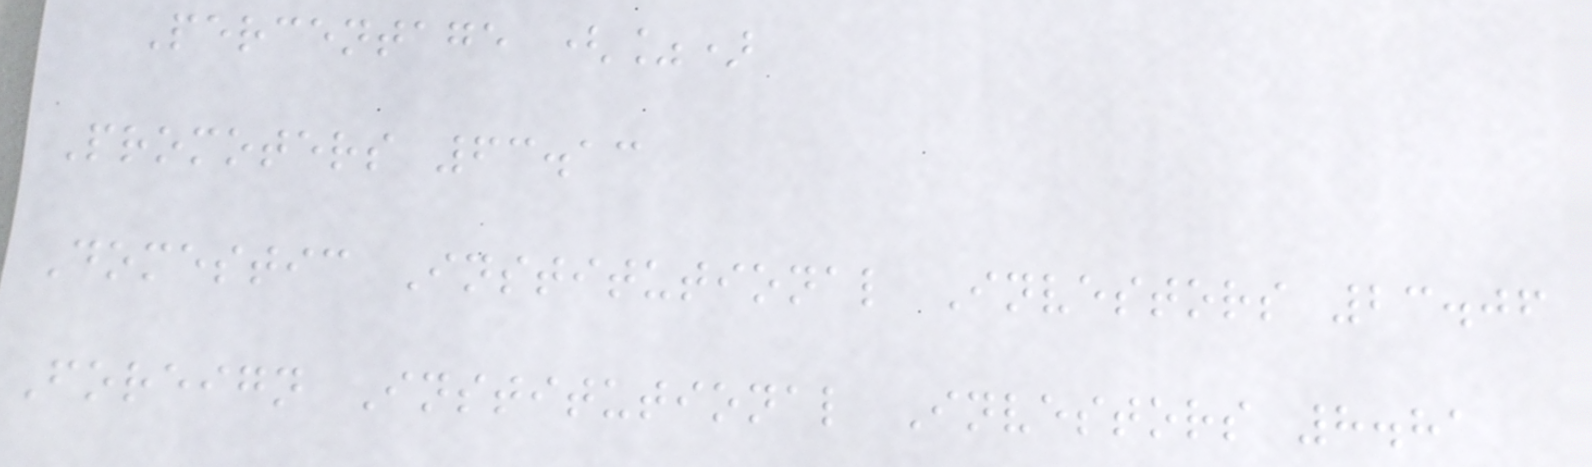Percentage (%)
Promoters 63.13
Domestic Institutional Investors 23.06
Foreign Institutional Investors 8.81
